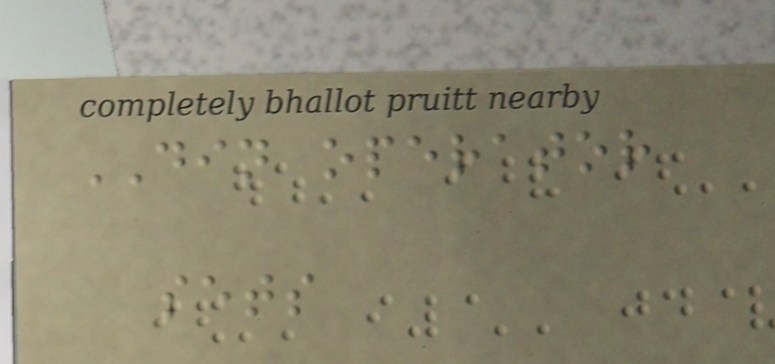DIN operator
sets
